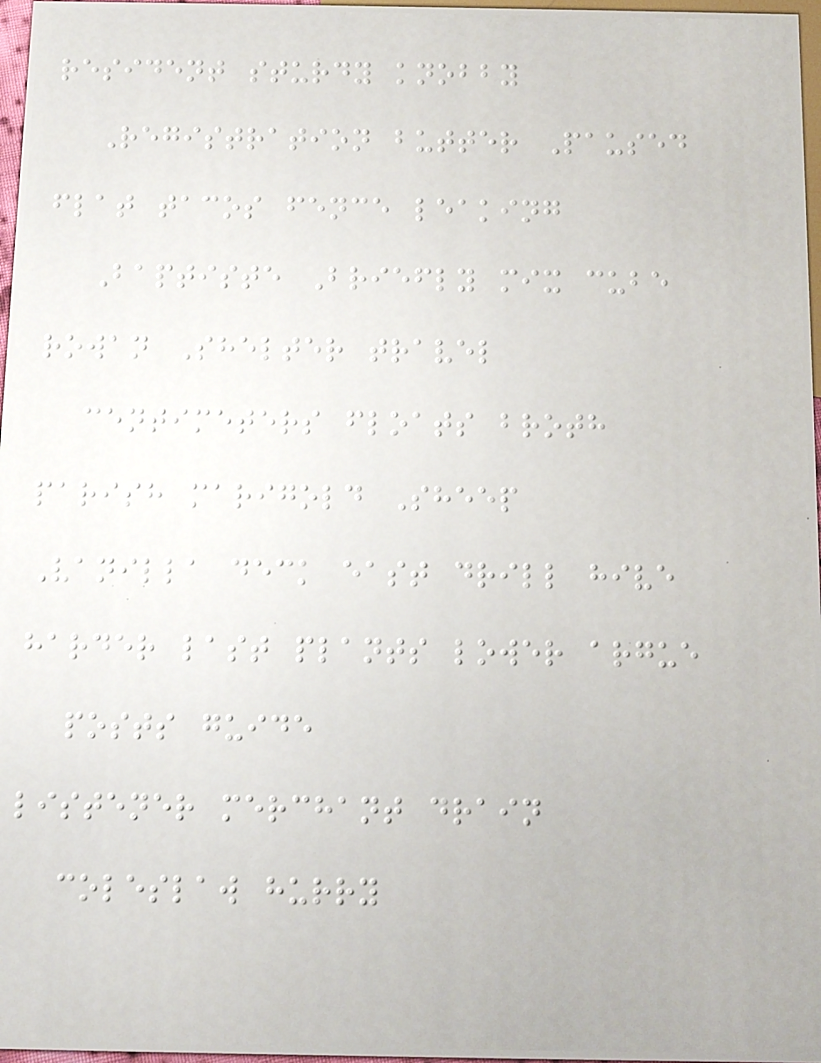resident sturdy knobby
Registration butter Paused
flat tacos fence leaking
Baptiste Briefly mix cube
rowan Shelter travel
centimeters floats broth
parish marigold Sheep
Vanilla deck east drill hive
harder last plants lower argue
posts guide
listener merchant drain
coleslaw hurry
